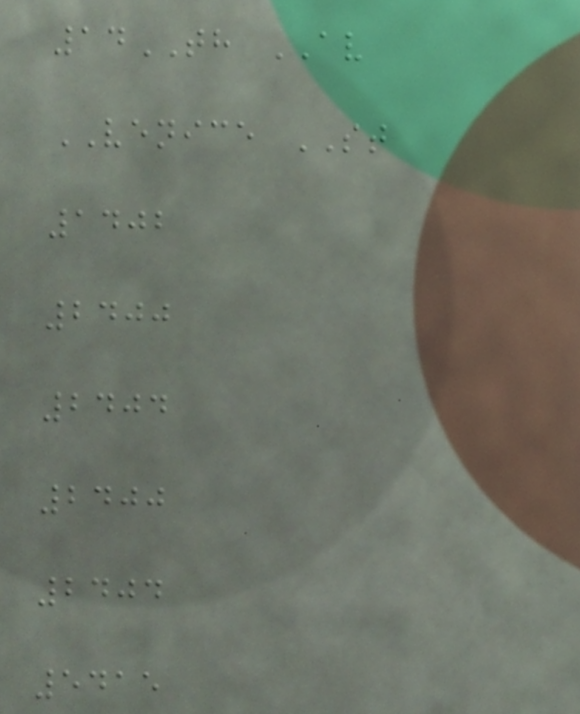14TH AV
VENICE ST
1402
2400
2404
2400
2404
5415
